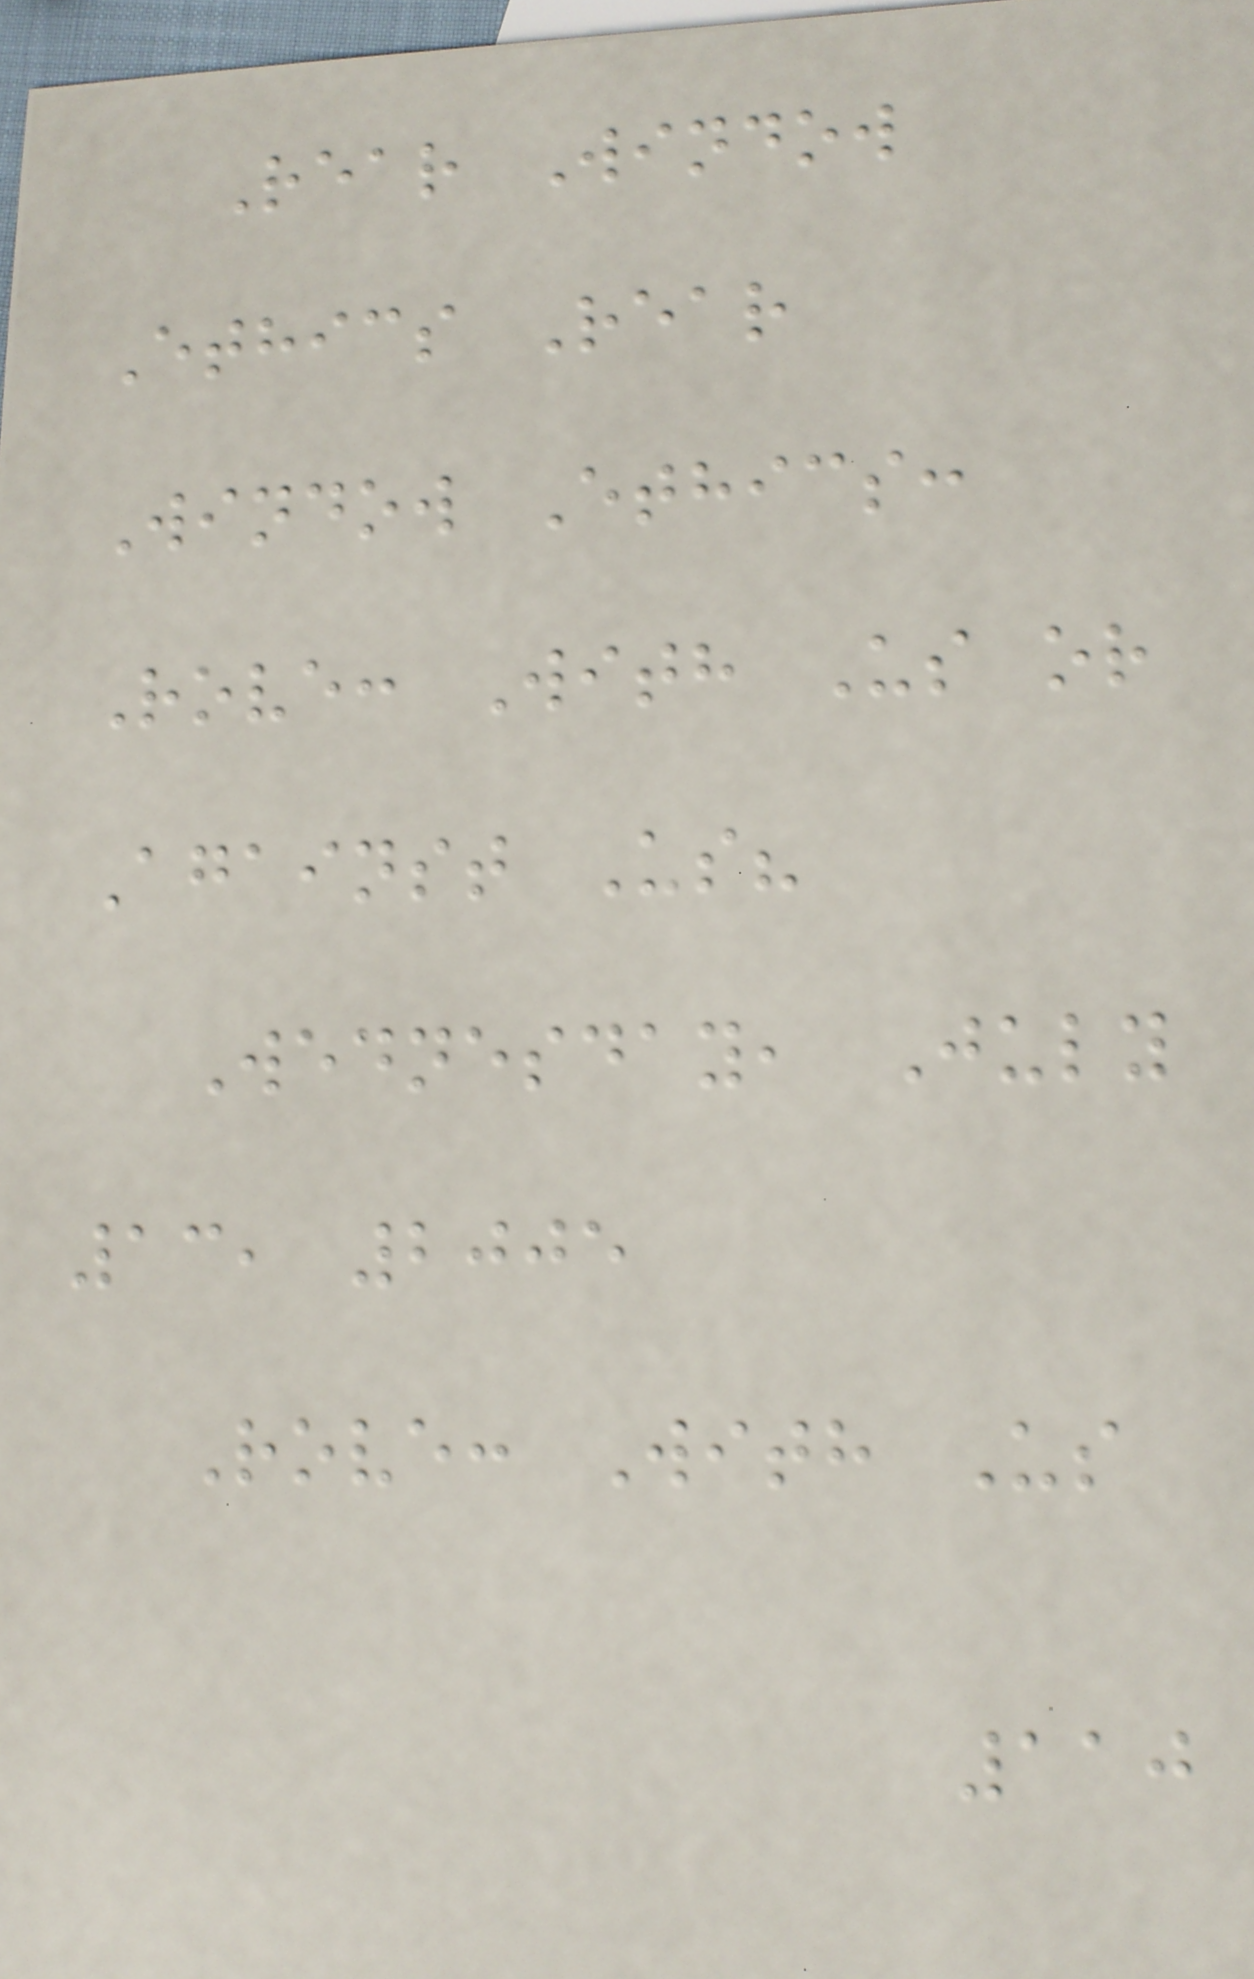Rear Window
Ethics Rear
Window Ethics:
Rove: With Us or
Against Us?
Wednesday, July
13, 2005
Rove: With Us
110
